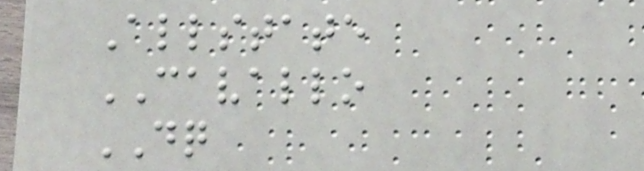Allstate
CAVALLO
DQ
